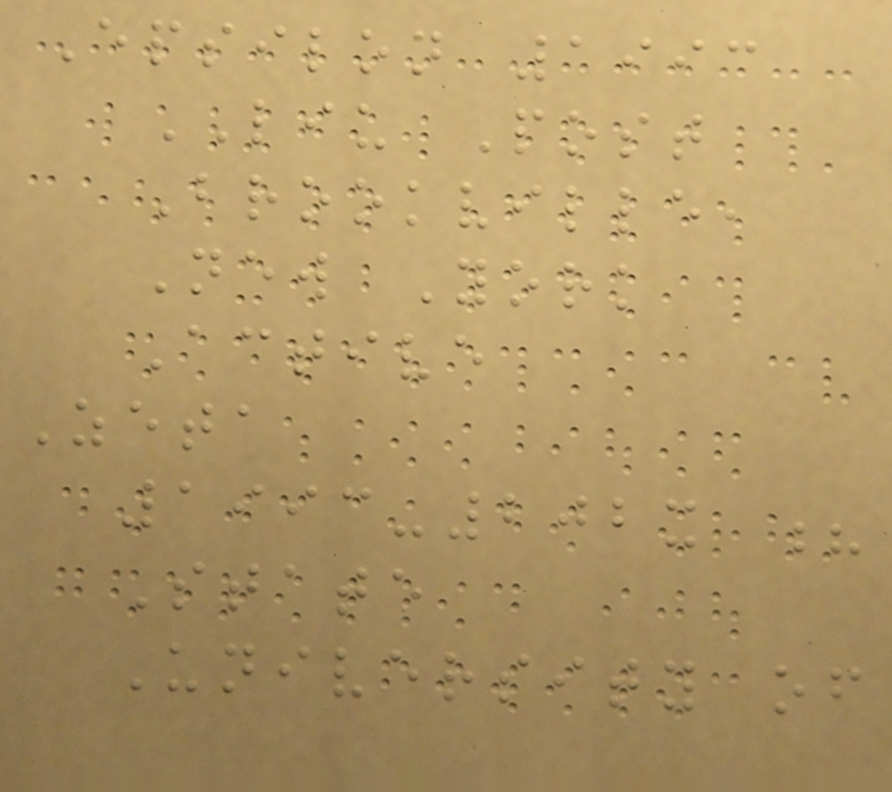Epsilon 1993
LIU Post
Brookville,
New York
Active
Zeta
1993-202x ?
State
University of
